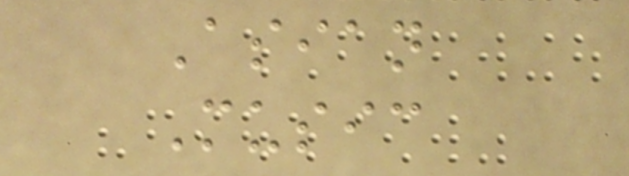Asian
Music
